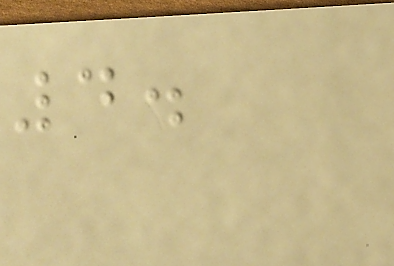4.
